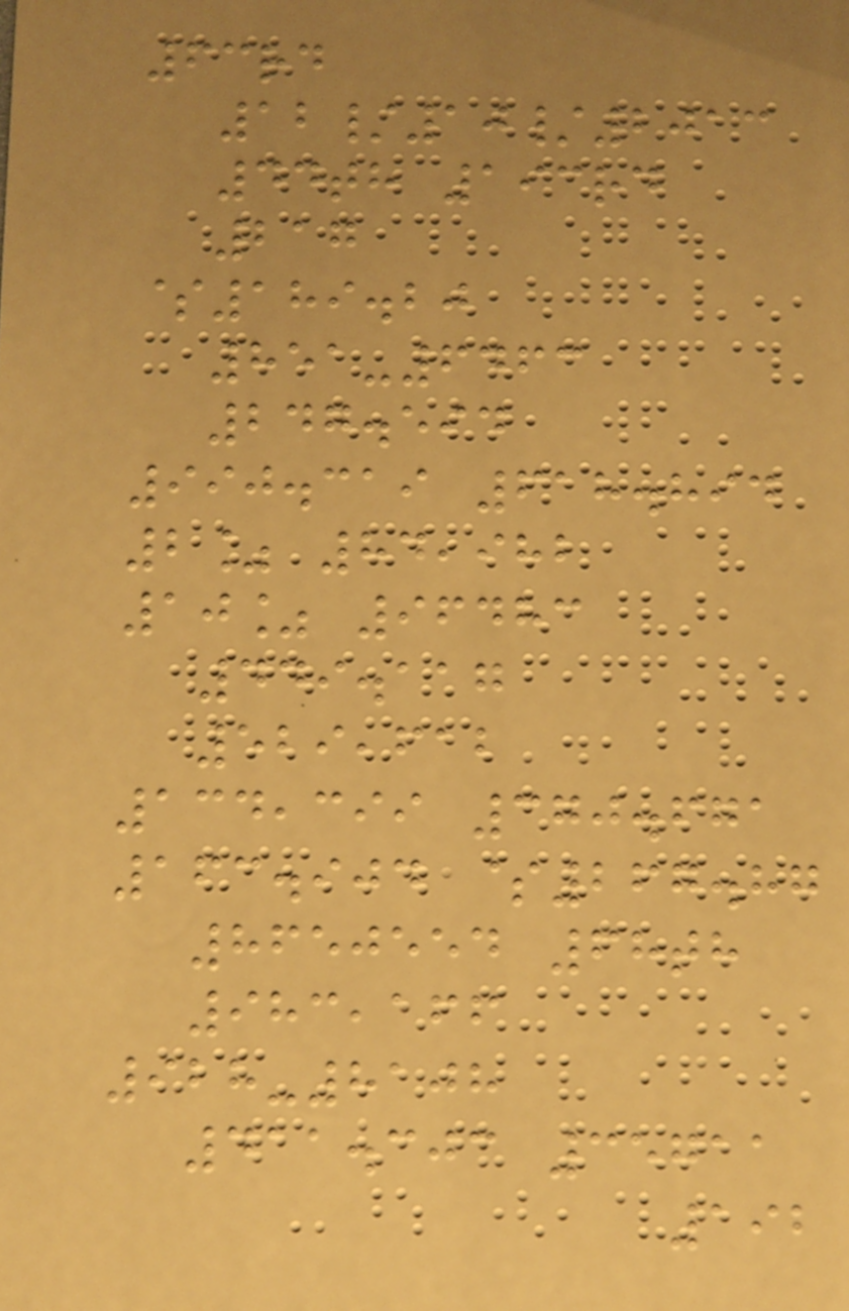63rd
12/10/2013
44th 193rd
217
$189.20
851-6463
247.594
990.319 618.894
2% 84,982
10% 96483
449.117
529,612
134,399 370.671
163.904 $267.87
8650554 68th
983,166
928-8108
411.303 35711
192
